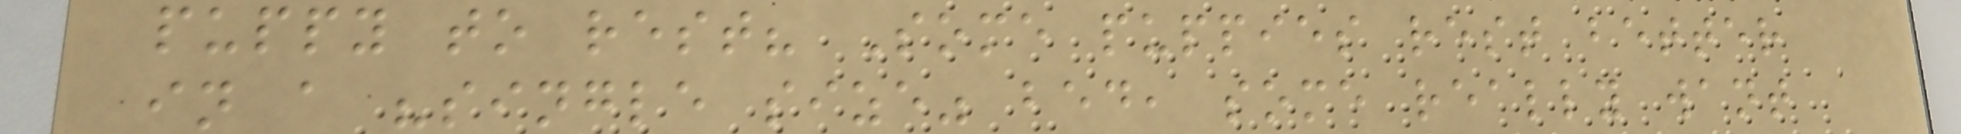puppy to rest? Some puppies rest better
in a "single size" bed, some really want
